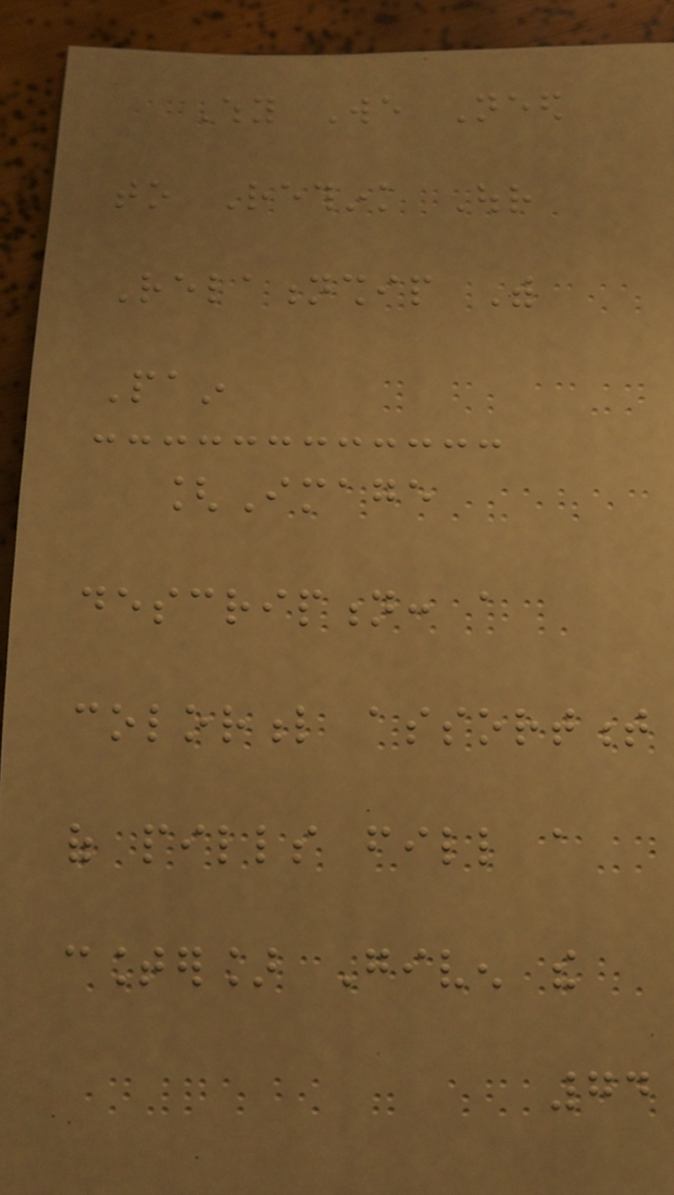Why We Need
to Rethink Our
Relationship With
Pain
[Image
description: a
colorful assortment
of pills fill a
counter] Given the
74
